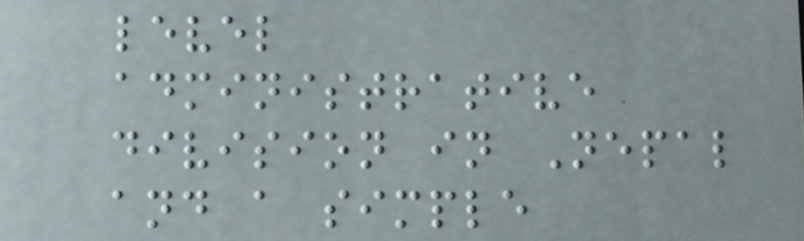level
administrative
division in Nepal
and a simple
